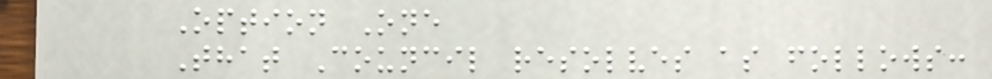Option One
That Council resolves as follows:
